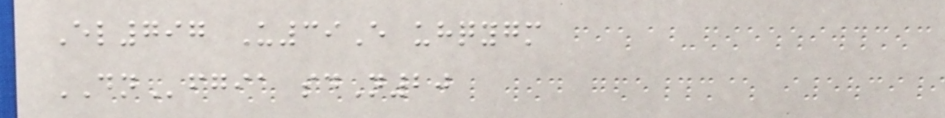El797 U39E uhqygm
DNfgia sdN20
